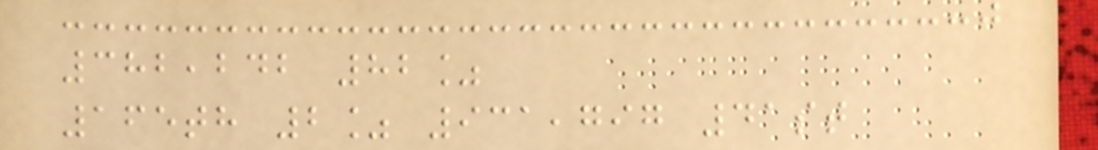382,242 82%
165th 2% 931,797 41st
